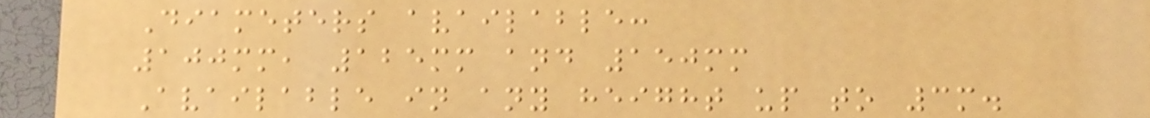Diameters available:
100mm, 125mm and 150mm
Available in any height up to 3m.
